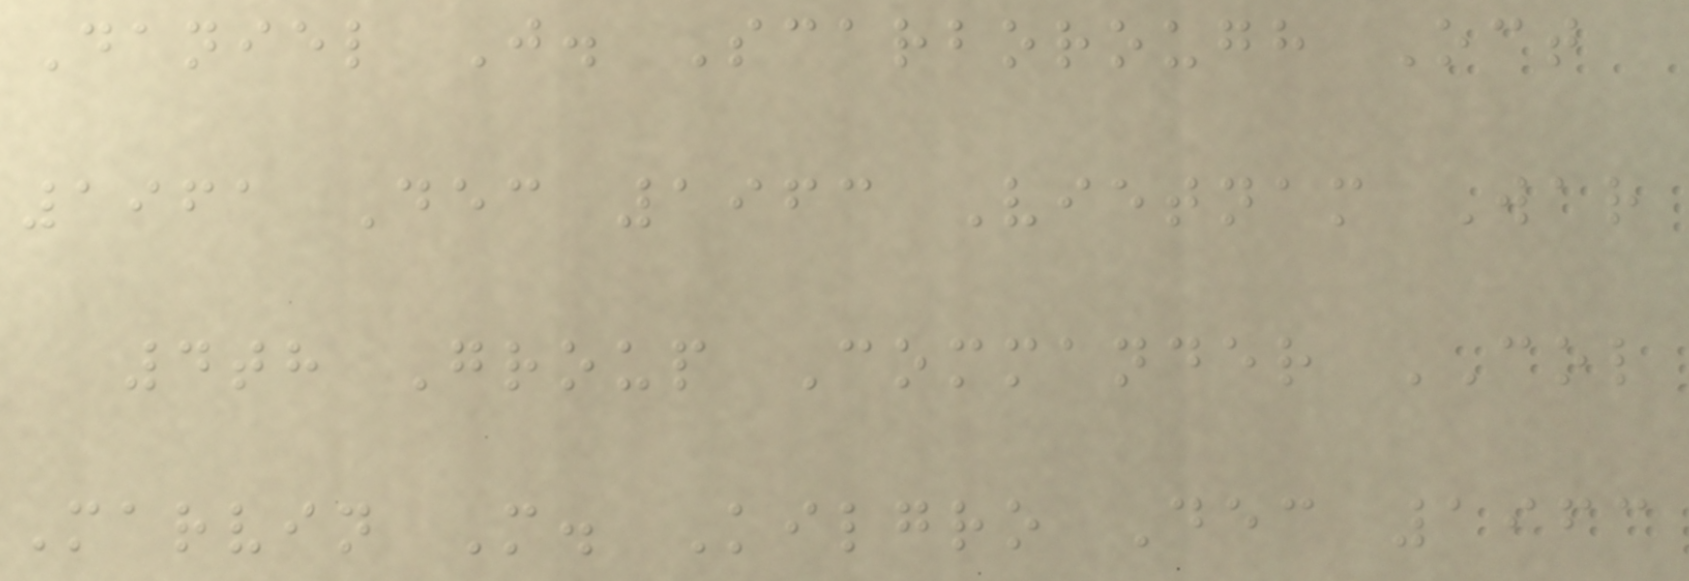Daniel J. Scarborough Oct
1961 Dec 1963 Vietnam War
4th Group Commander COL
Marvin M. Kilgro Dec 1963
